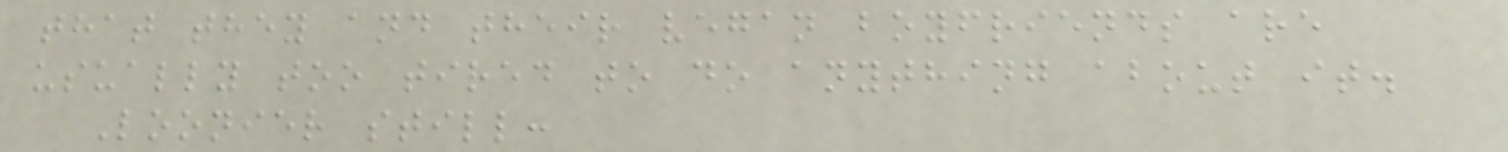that they and their vegan boyfriends are
usually too tired to do anything about it.
Loonier still:
